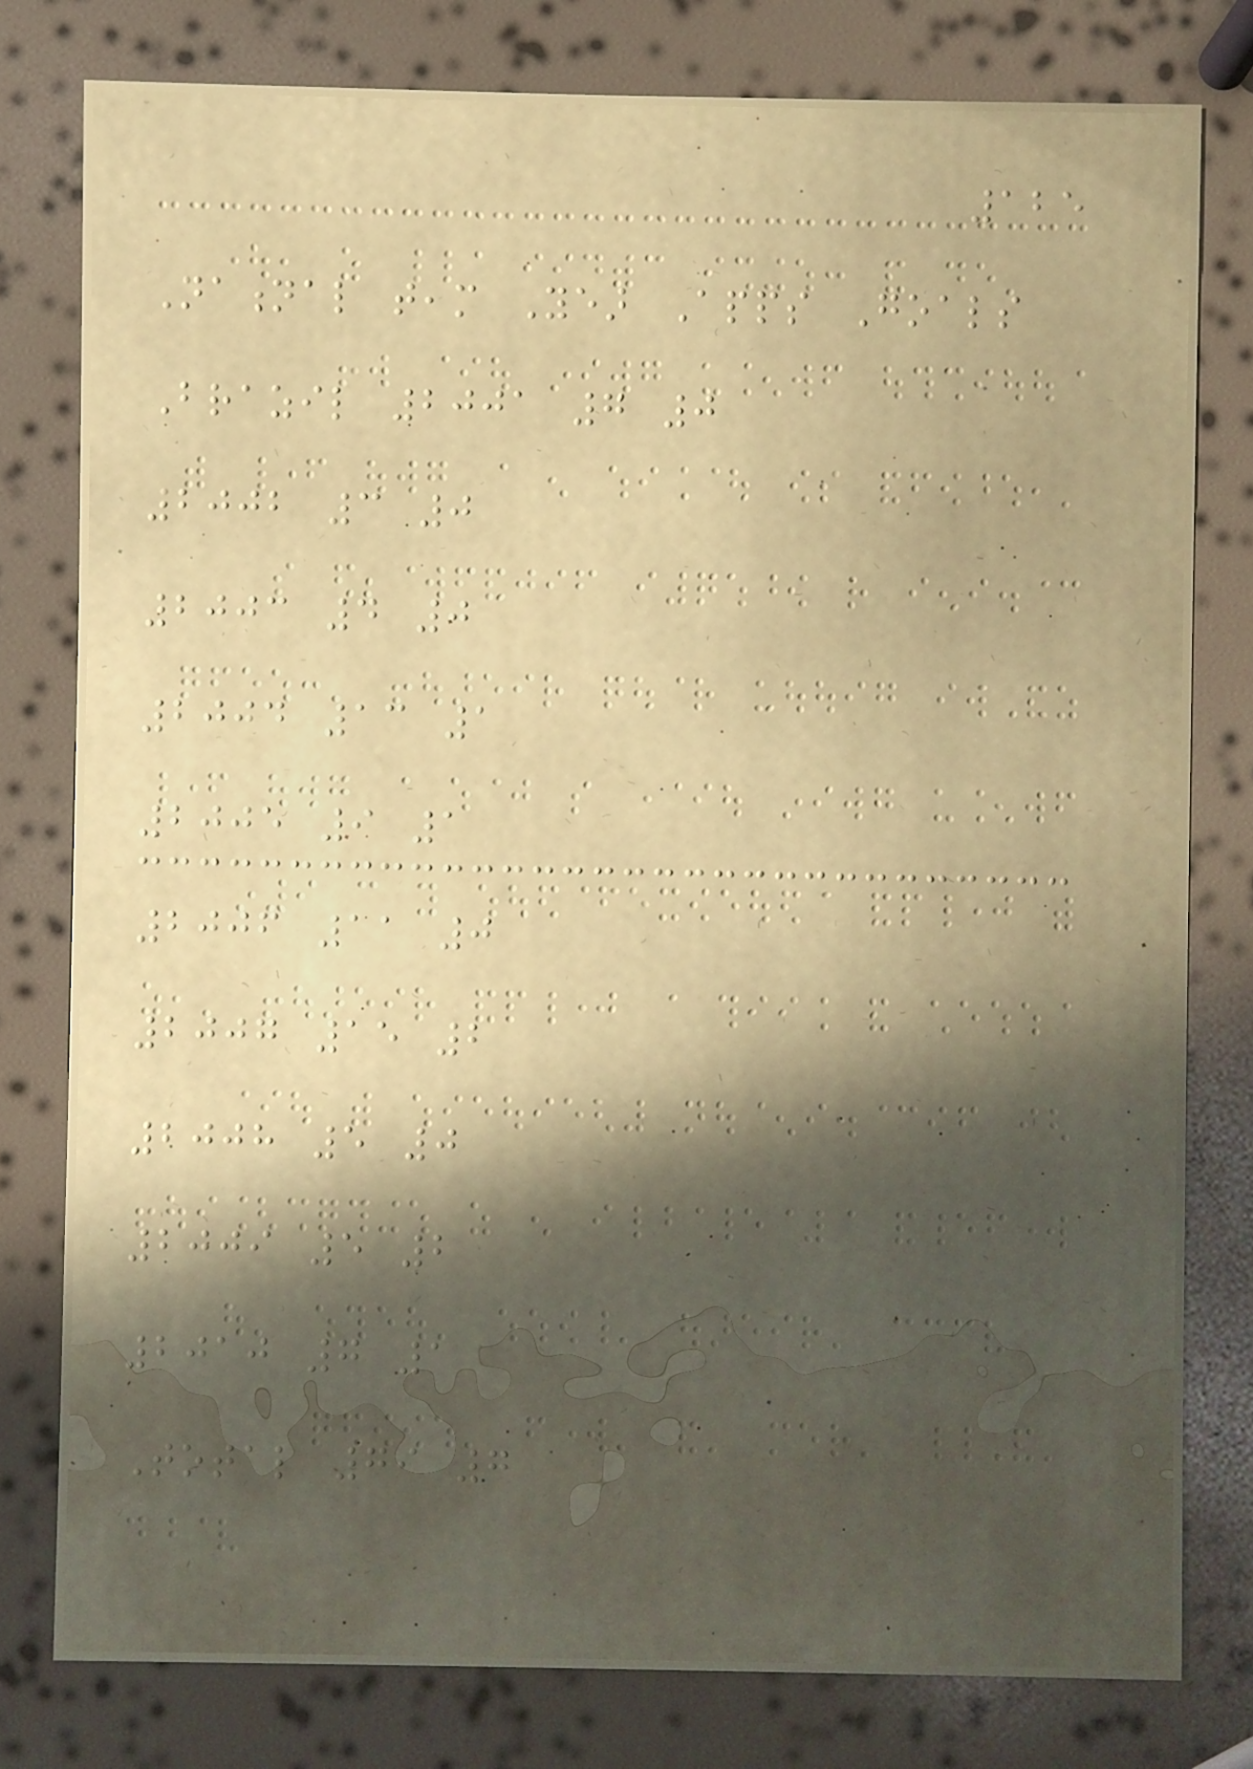125
National team Year Apps Goals
Brazil 2001 7 0
2002 3 0
2003 4 0
2004 13 1
2005 9 1
2006 11 0
2007 15 2
2008 5 0
2009 5 2
2010 7 1
Total 79 7
